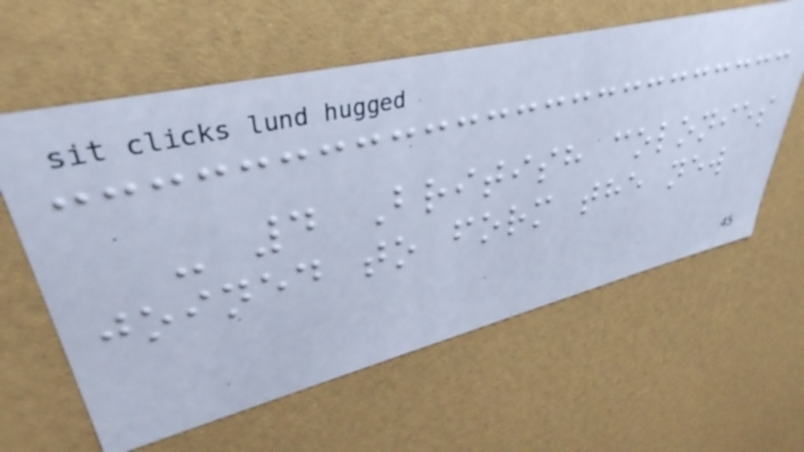- 4 British colonies
joined to form the new
